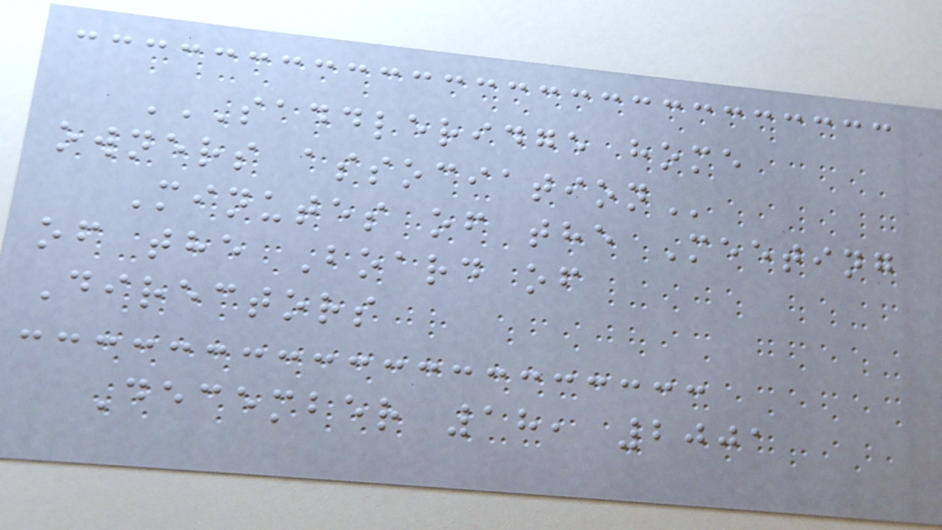SADDLERIDGE HOME
OWNERS ASSOCIATION
Minutes of the Meeting
of the Board of
Directors
December 18, 2001
